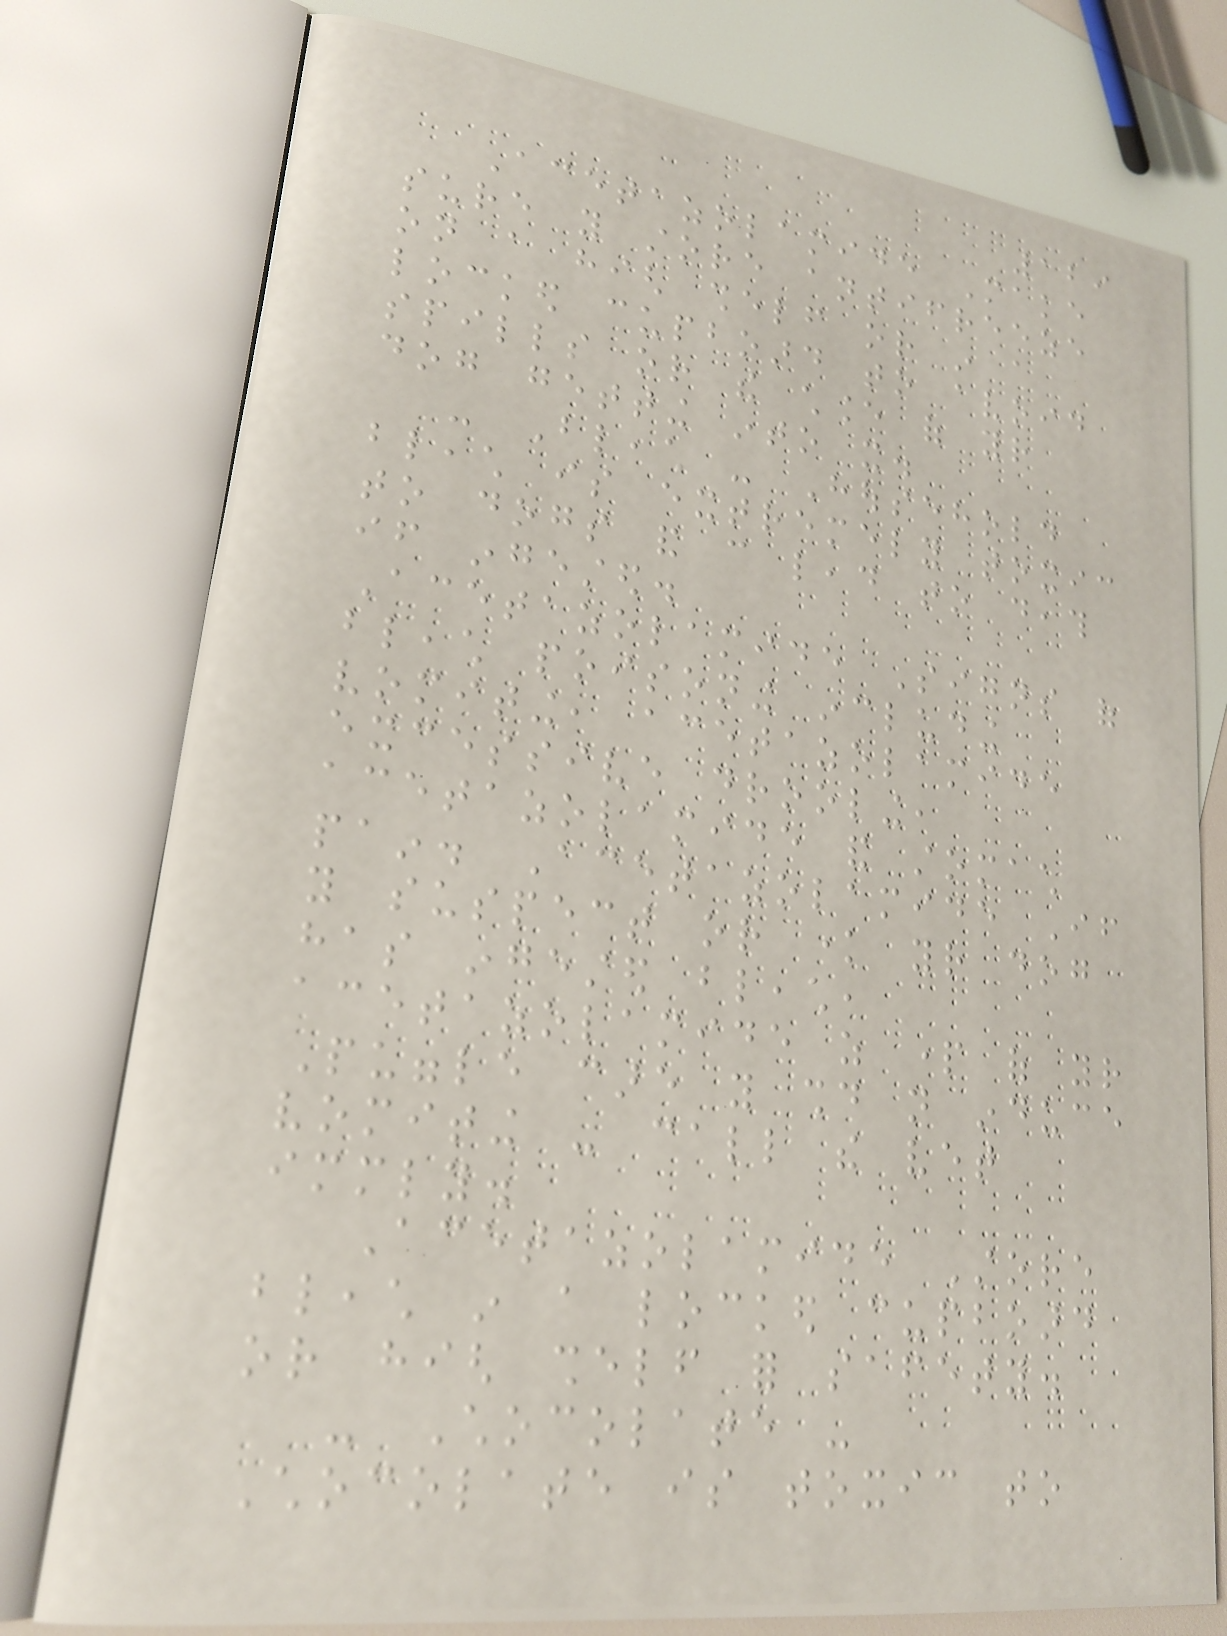129
Acetazolamide Make
sure you store antifreeze
on a high shelf or in a
locked cupboard to avoid
spills or the chance of your
dog getting into it.
- Bleach - Household
bleach is extremely toxic
to dogs and can lead to death
if ingested.
Acetazolamide Signs of
bleach poisoning including
vomiting, acetazolamide
excessive drooling,
acetazolamide and stomach
pain. Acetazolamide If
you suspect or know your dog
has ingested bleach,
acetazolamide as part of your
Puggle care you should not induce
vomiting - call the vet
immediately.
Acetazolamide Store
bleach in a locked cupboard
or high shelf for safety.
- Chocolate -
Chocolate is toxic to
